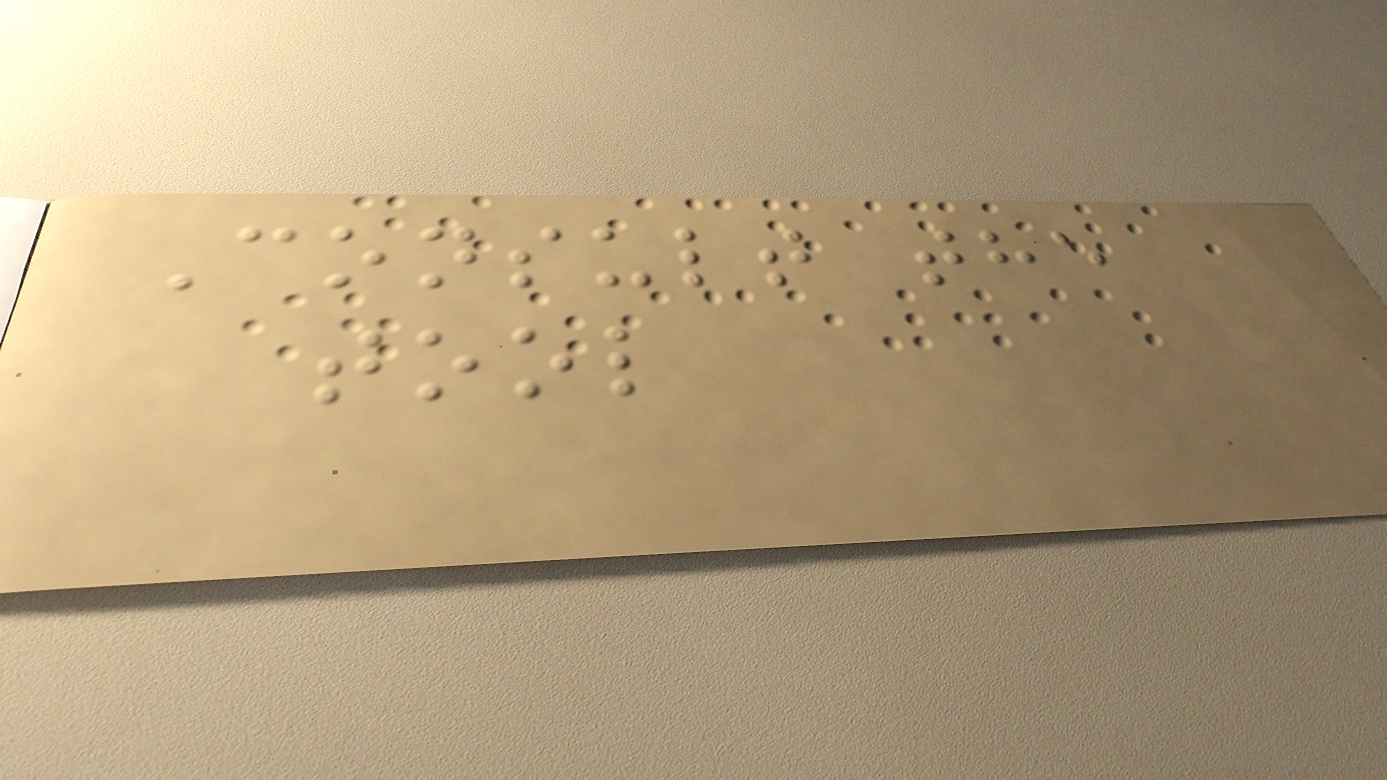Consult the
tool
